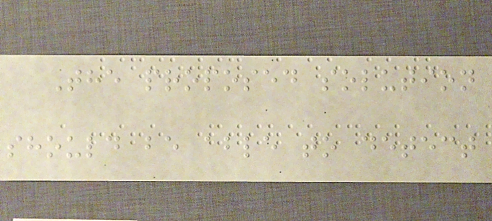The proposed solution
should be able to detect
